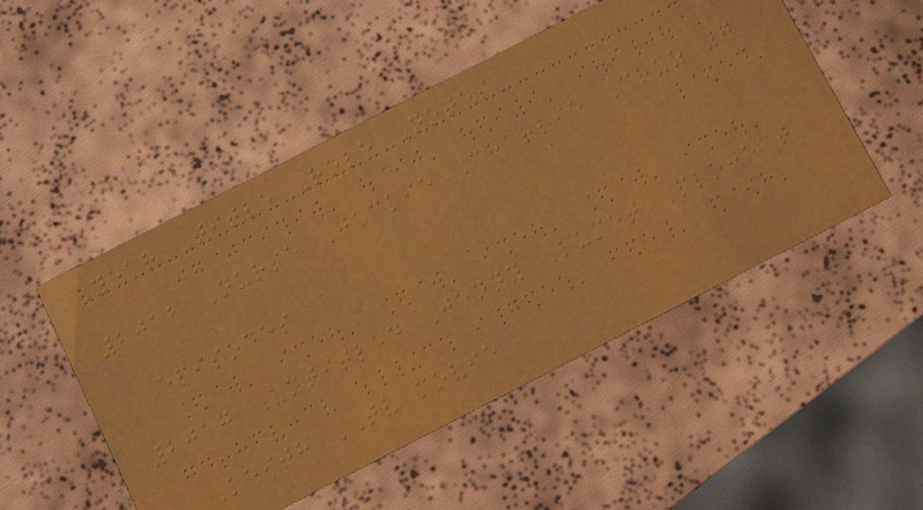Year Title Role Notes
2012 Nurse Jackie Charlie Cruz 7
episodes
2017 Untitled Jenny Lumet Project
Keith TV movie
